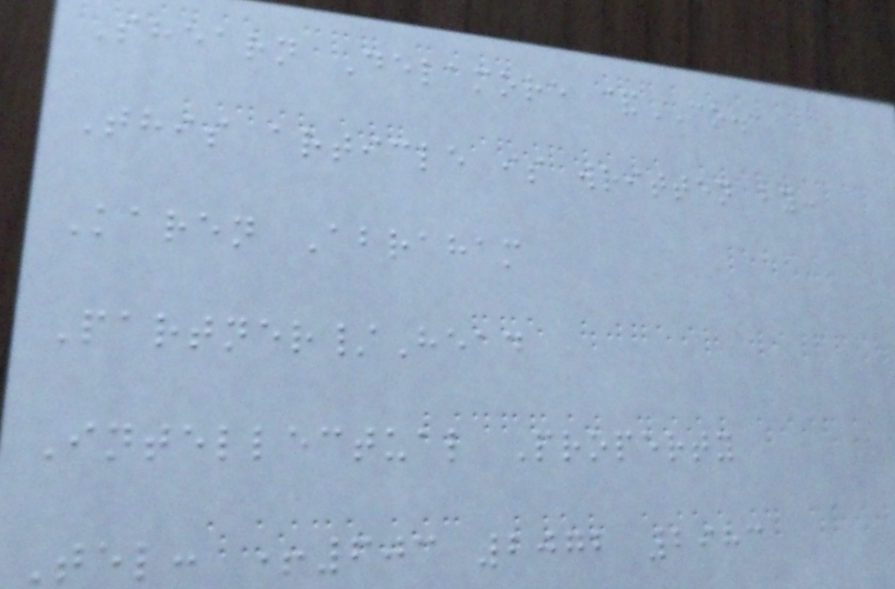Shearn Delamore &CO.
This article is written by:
Karen Abraham
Partner/Head
Intellectual Property
Tel: +603 2072 2983
